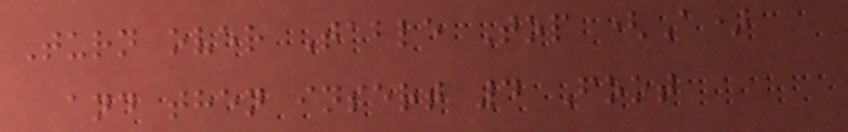Turn over Table Top (A)
and then insert 4 Foot
